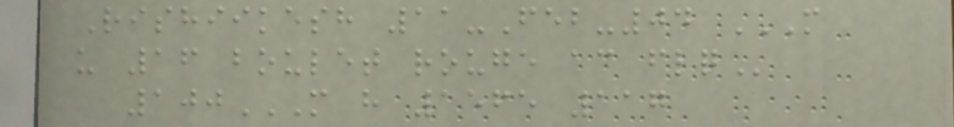Rishiikesh 11-Feb-04 M
U 16 BOULET ROUGE AC FLQ
100M H 1565 117
